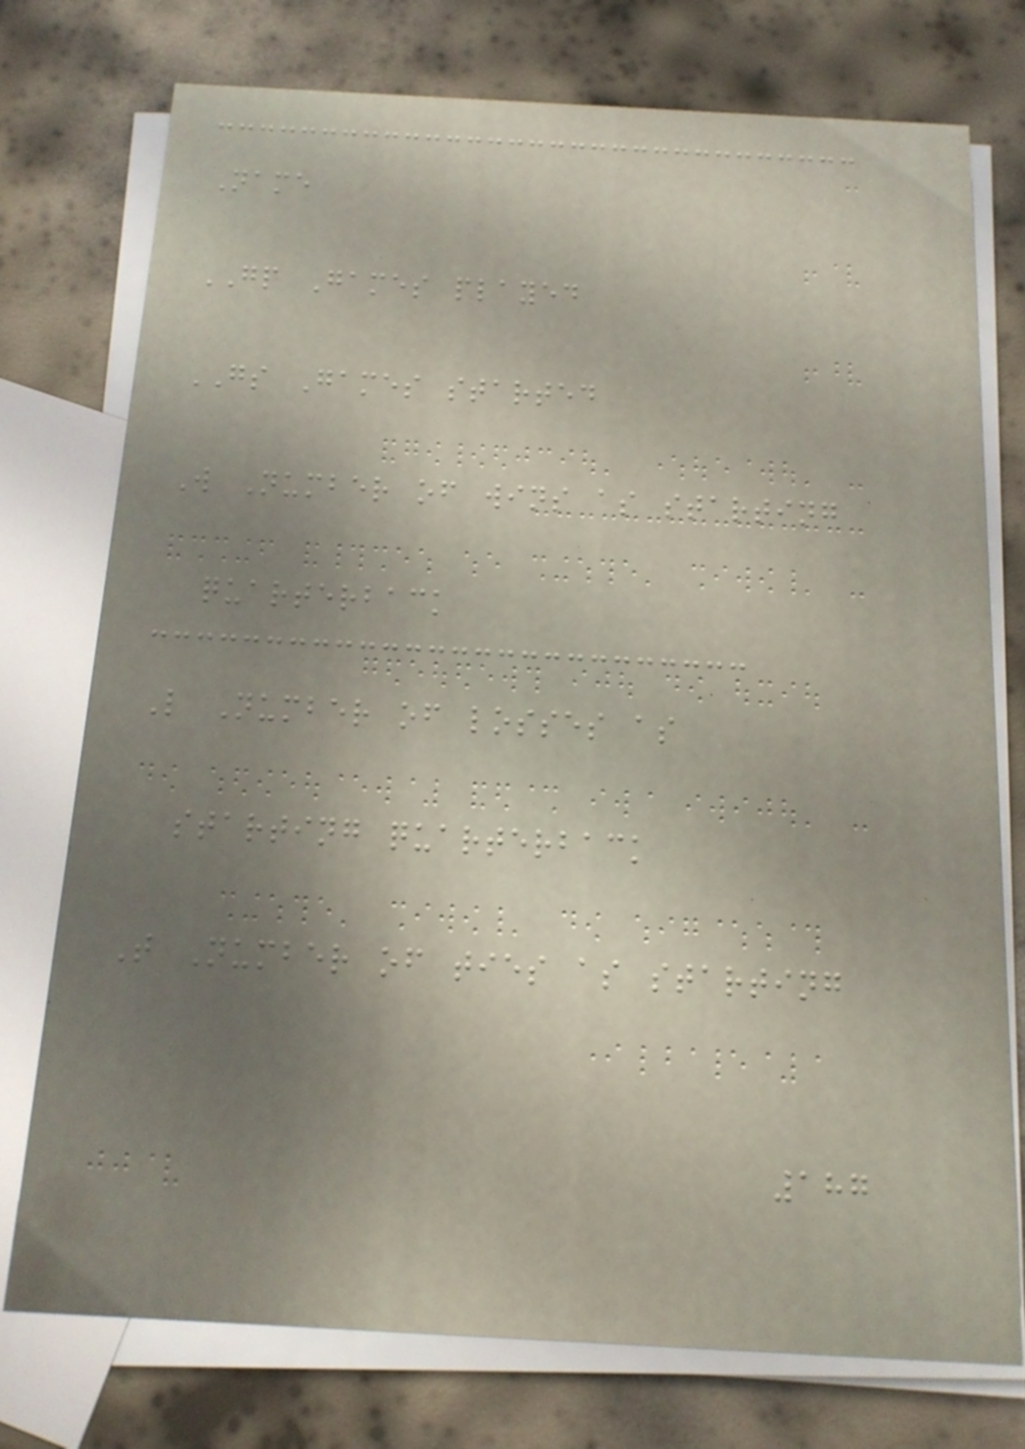Name
GP Games played
GS Games started
W Number of wins as starting
quarterback
L Number of losses as
starting quarterback
T Number of ties as starting
187
